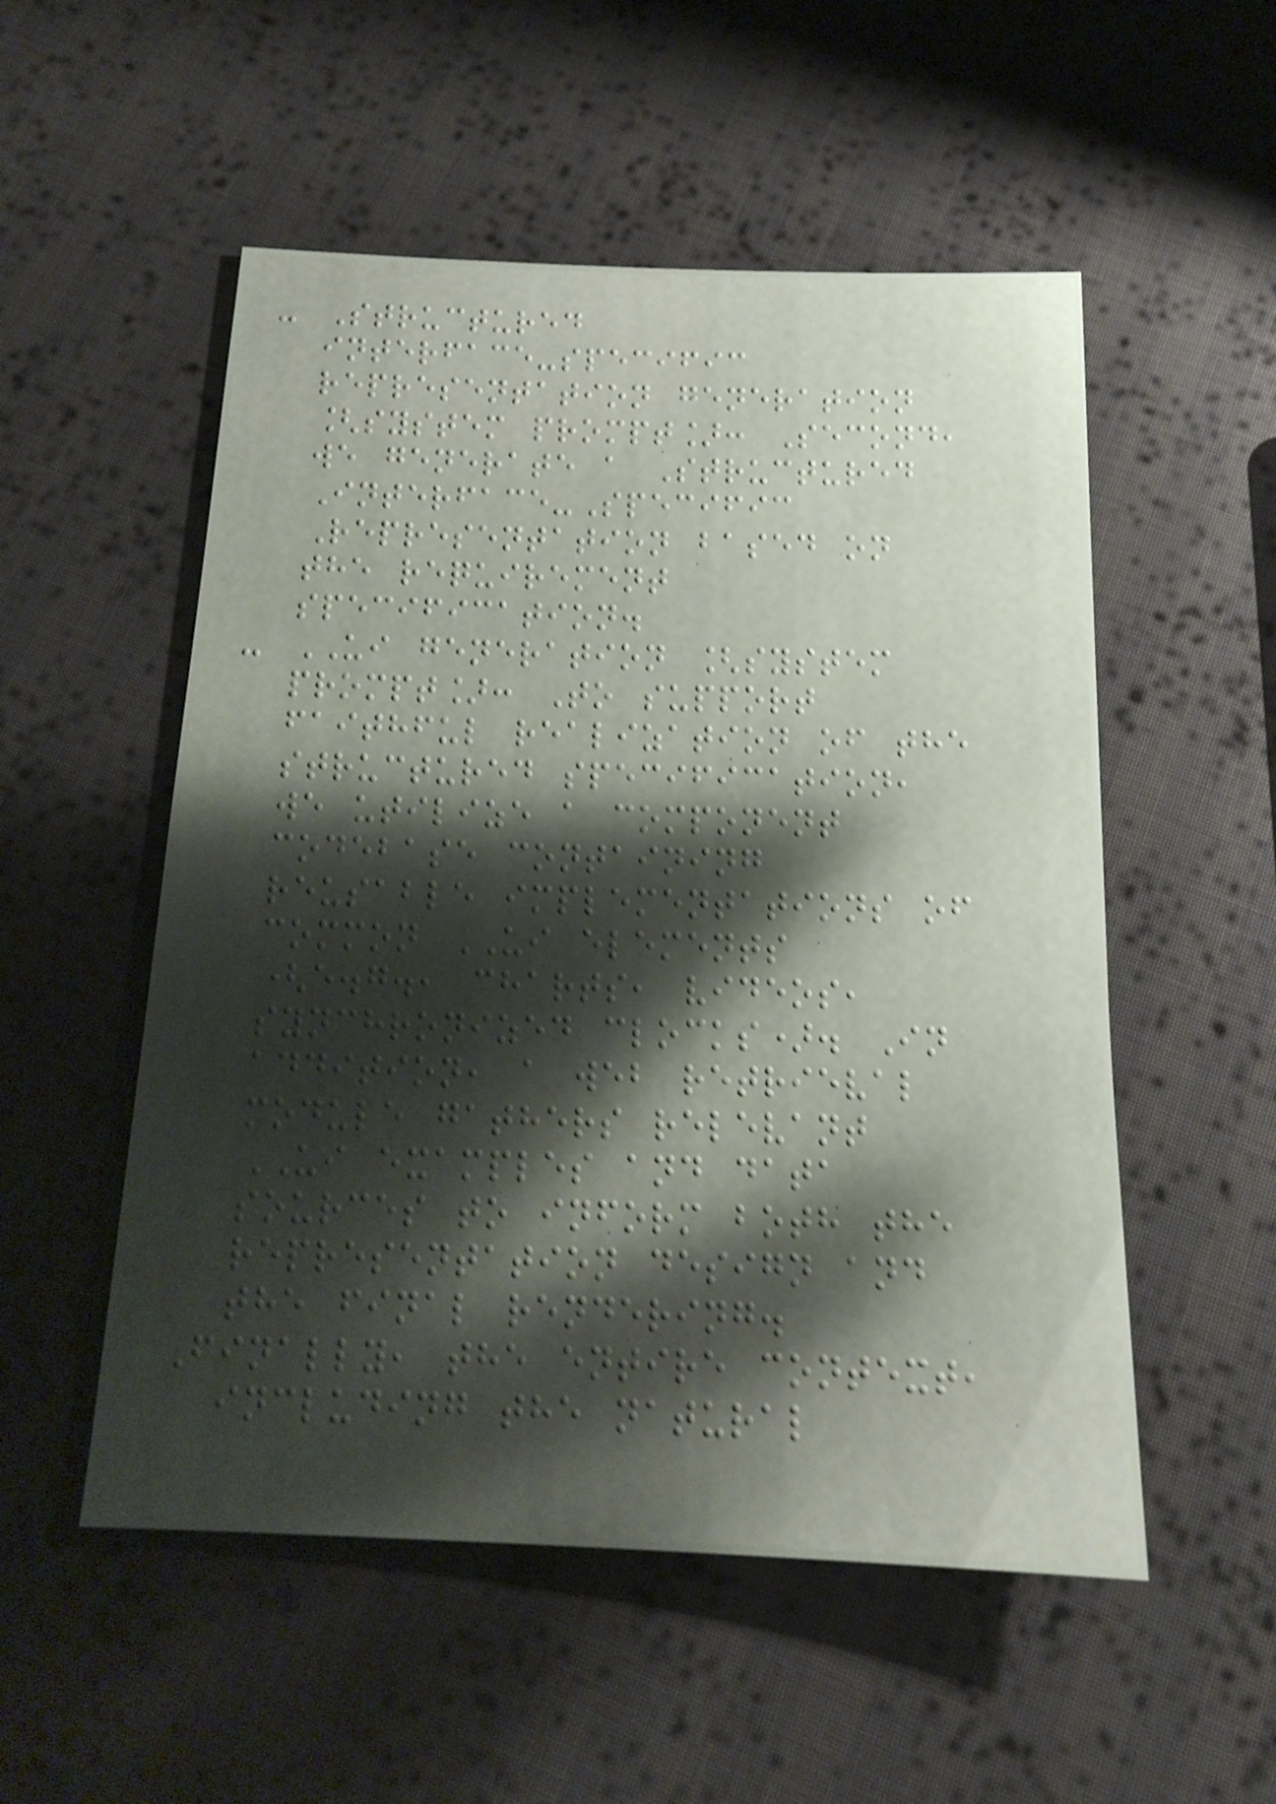- Structured
interface-specific
representation generation
[system prompt]: Second,
we generate a Structured
Interface-Specific
Representation based on
the requirement
specification.
- UI generation [system
prompt]: To support
faithful realization of the
structured specification,
we utilize a component
codebase containing
reusable implementations of
common UI elements
(e.g., charts, videos,
synchronized clocks). In
addition, a web retrieval
module gathers relevant
UI examples and data
sources to inform both the
representation design and
the final rendering.
Finally, the entire context,
including the natural
